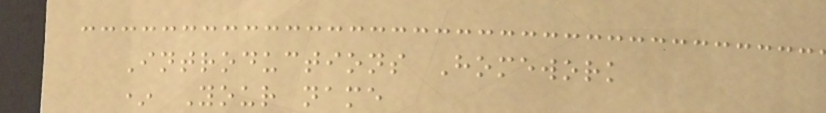Introductions Homework
* Your name
